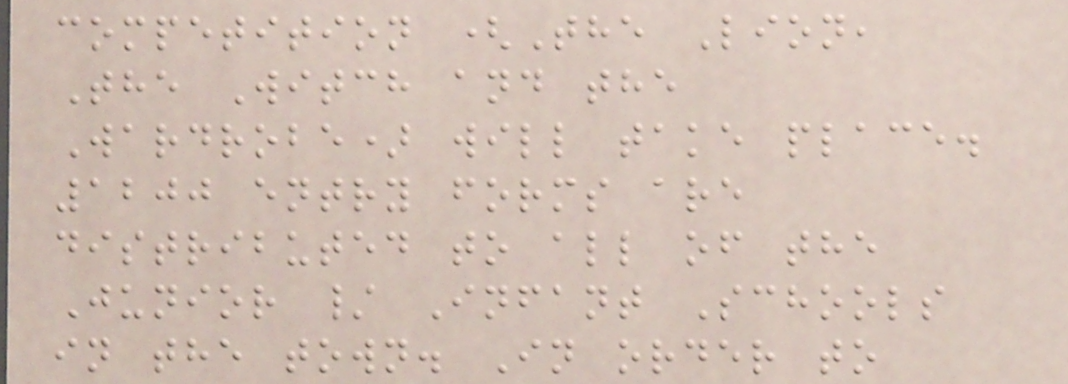competition (The Lion,
The Witch and the
Wardrobe) will take place.
1200 entry forms are
distributed to all of the
Junior / Infant Schools
in the town. In order to
